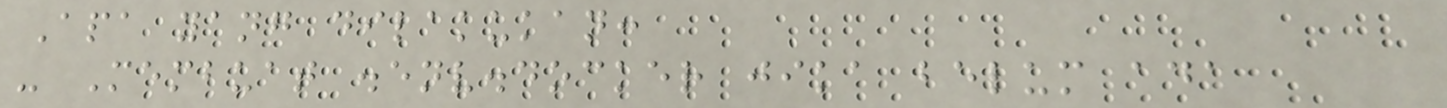Apa yang dilakukan:
- Membuat .env.docker jika belum ada
